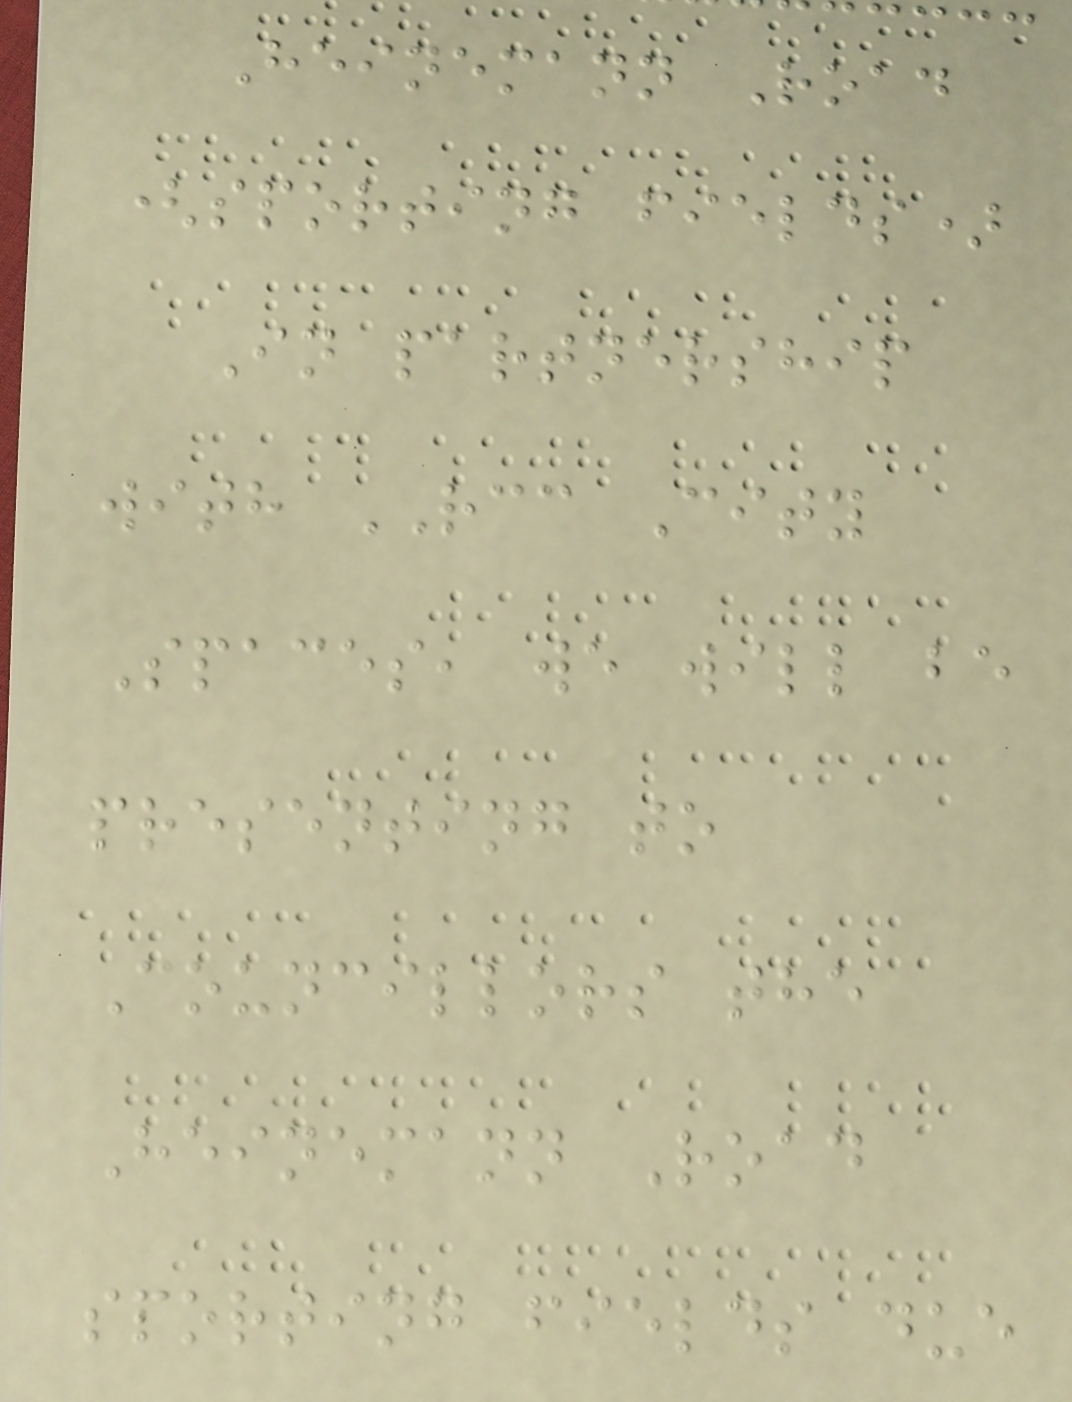Heinemann Road
(sporting fields)
In partnership
with RCC City
Spaces, we will be
presenting to
Councillors the
Heinemann Road
sporting fields due
